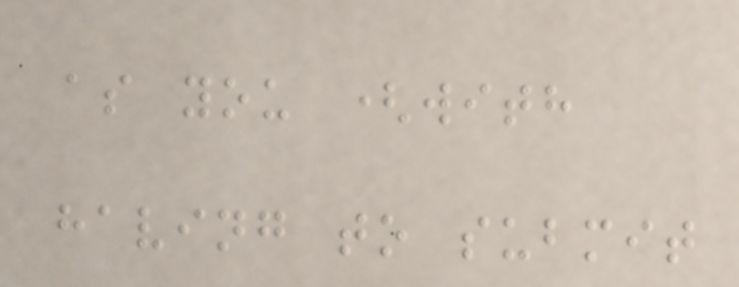as you (with
having to submit
